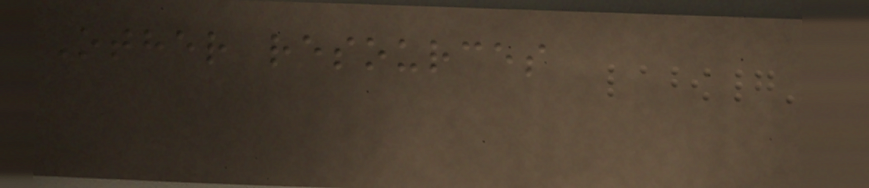Other resources
